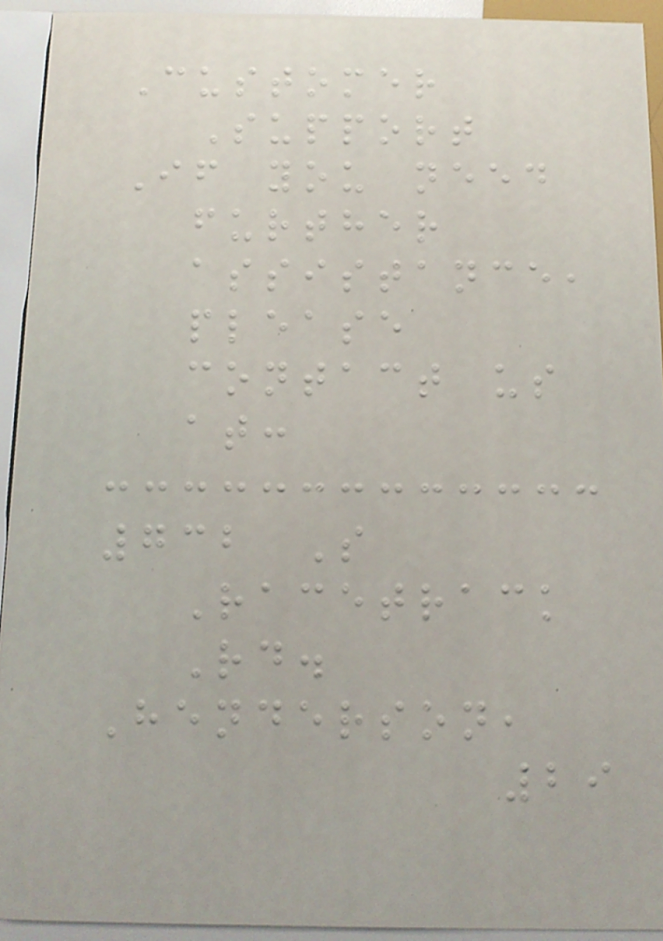Customer
Support
If you need
further
assistance,
please
contact us
at:
732 S
Racetrack
Rd.
Henderson,
29
